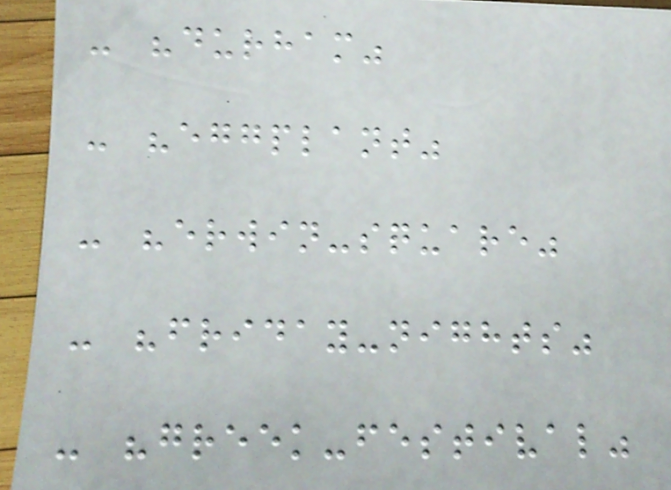- "durham"
- "eggplant"
- "erwin-square"
- "friday-nights"
- "greek-festival"
